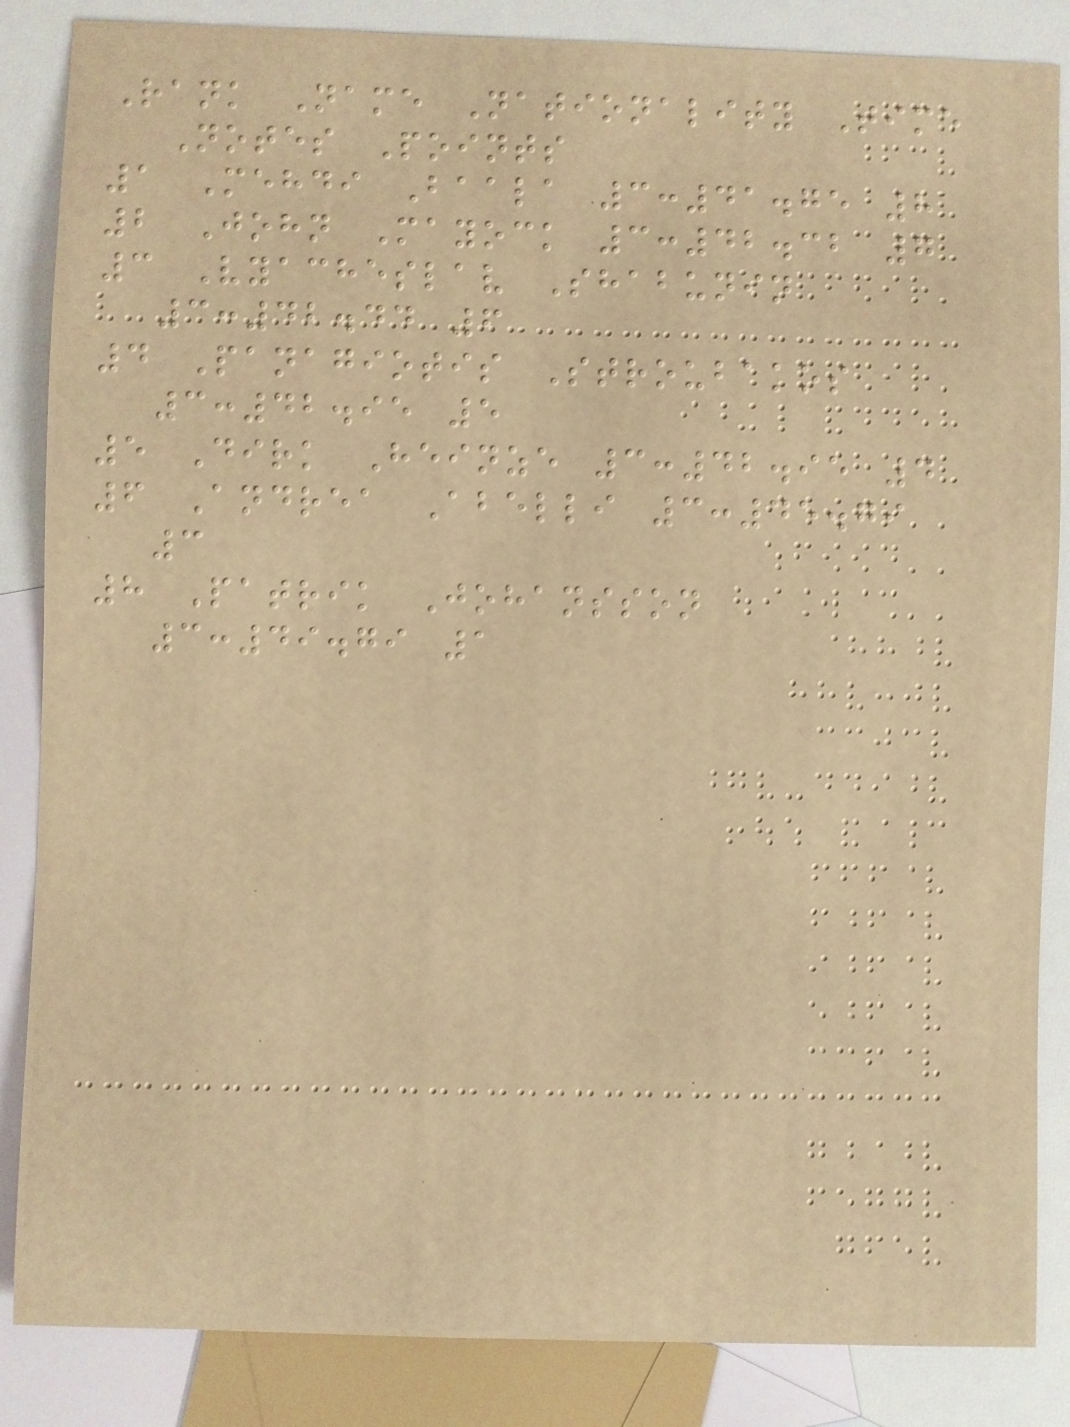Rank Name Nationality Time
Notes Points
1 Mehdi Baala 3:41.75 8
2 John Mayock 3:42.32 7
3 Vyacheslav Shabunin
3:42.44 6
4 Panagiotis Stroubakos
3:42.95 5
5 Dirk Heinze 3:42.95 4
6 Andrea Abelli 3:45.79
3
8 Patrik Johansson
3:49.79 1
